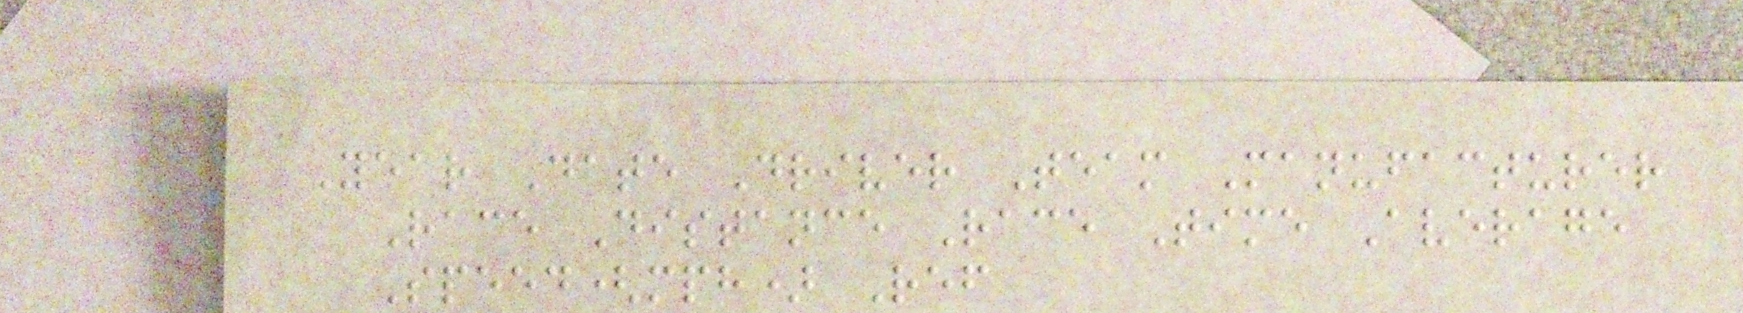Year Date Driver Team Manufacturer
Race Distance Race Time Average
Speed(mph) Ref
